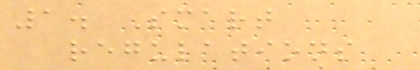1. Smart
regulations
